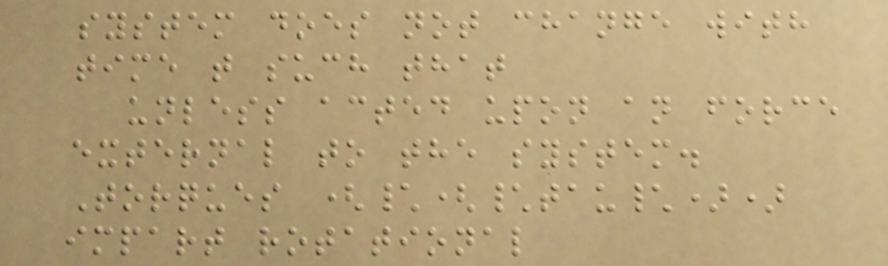system does not change with
time t such that
unless acted upon an force
external to the system.
Torques (\(\tau\))
impart rotational
